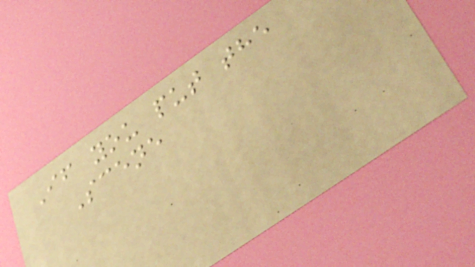If you put the
Scene
